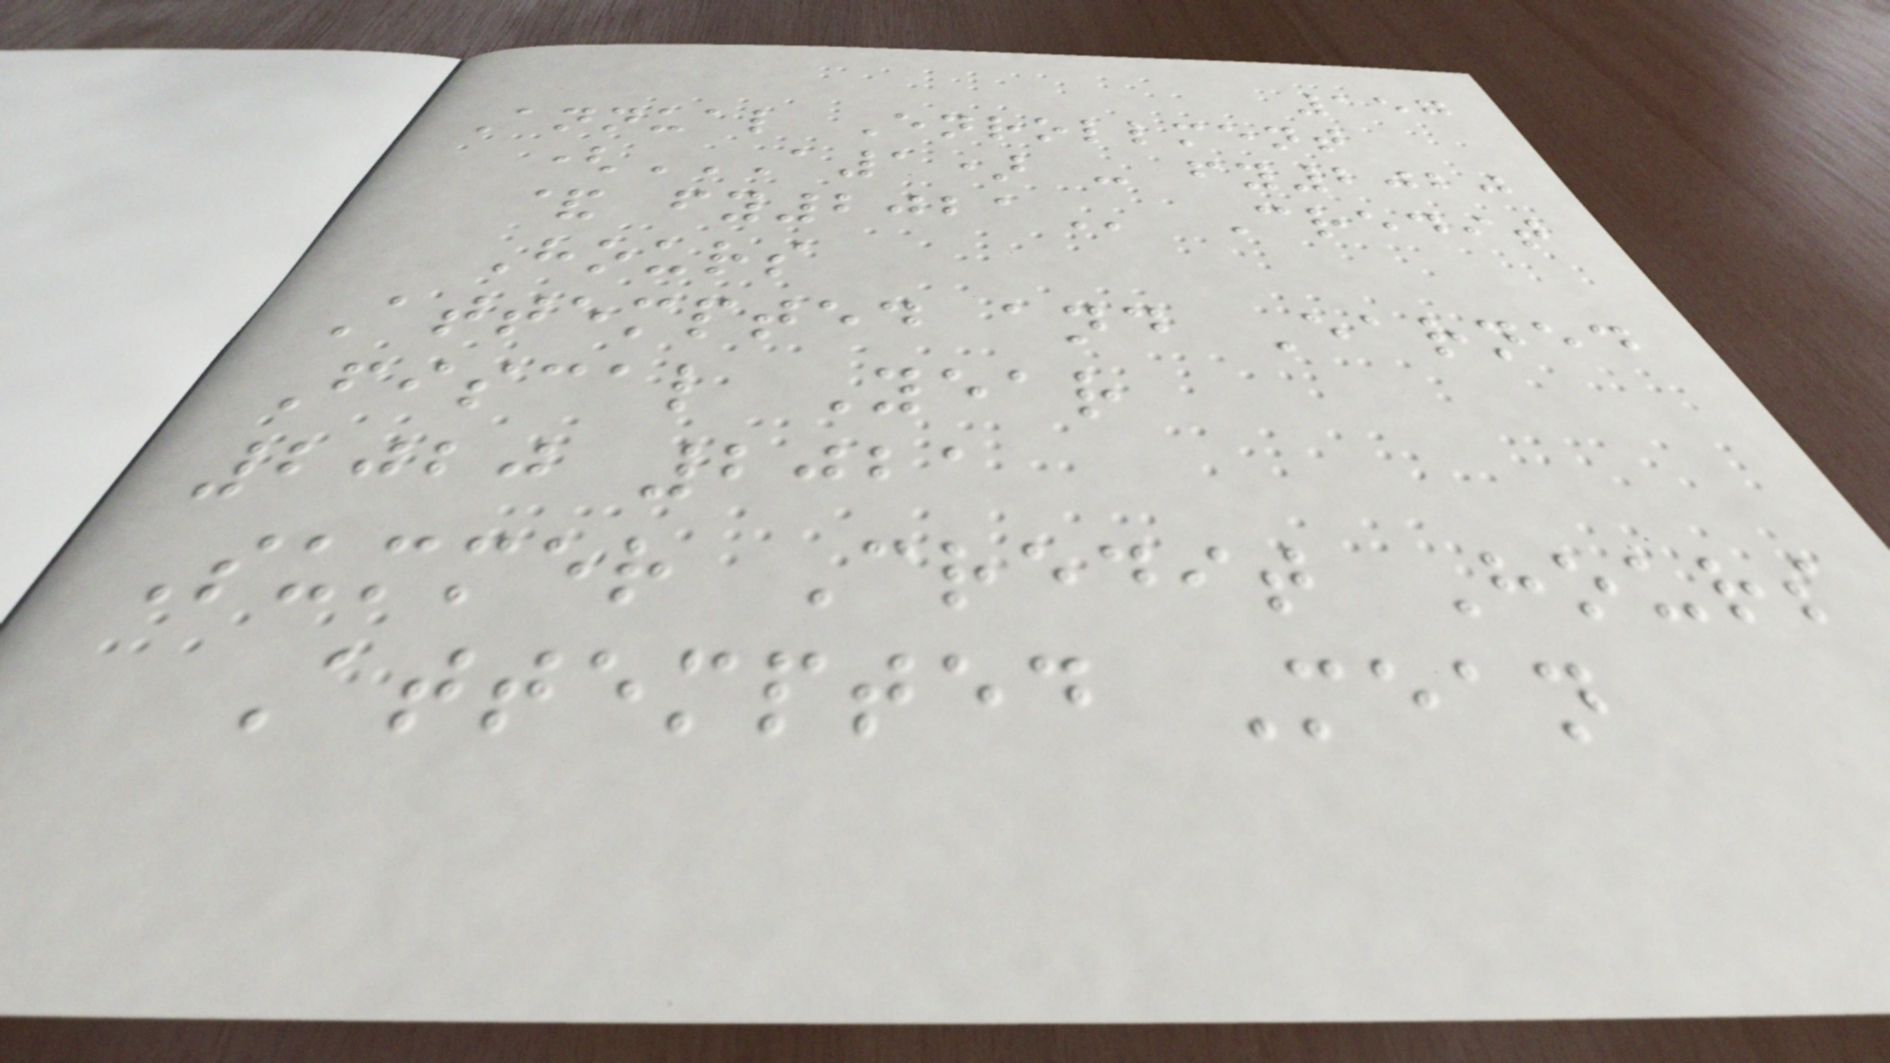157
Annual Enrollment
(A1) - FY2020
& FY2021 Credit
Hours
Attempted and Earned
Fiscal Year
2020 2021
Summer Credit Hours
Attempted Mean
